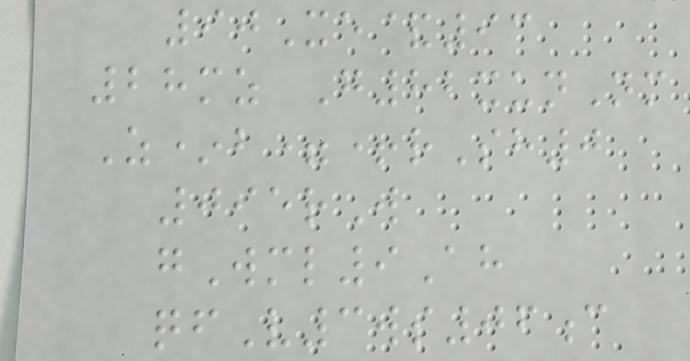90Xe&93
28mz G82xunNm
Z*b=+rSh0
095rW
gWml9Ah
qfV3ws06c
